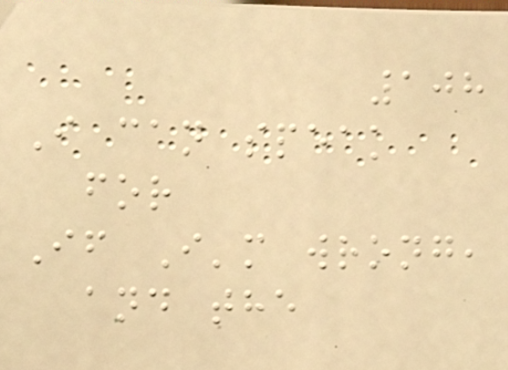108
I can speak
for
If I'm wrong,
and the
